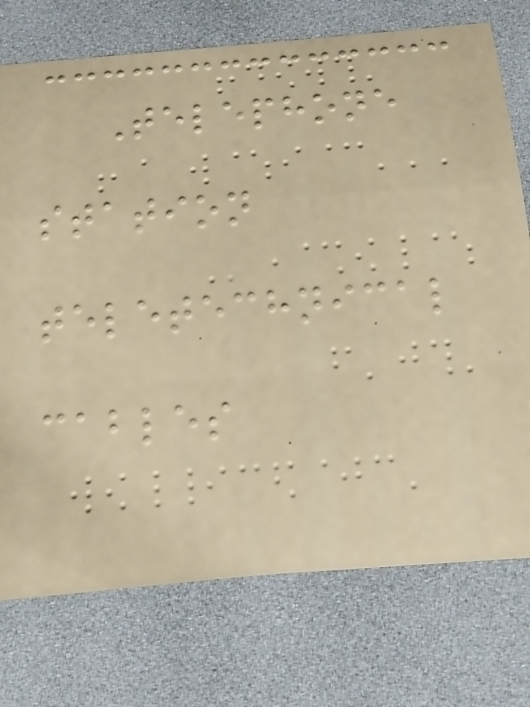Telephone
station
teletechnical
cables
